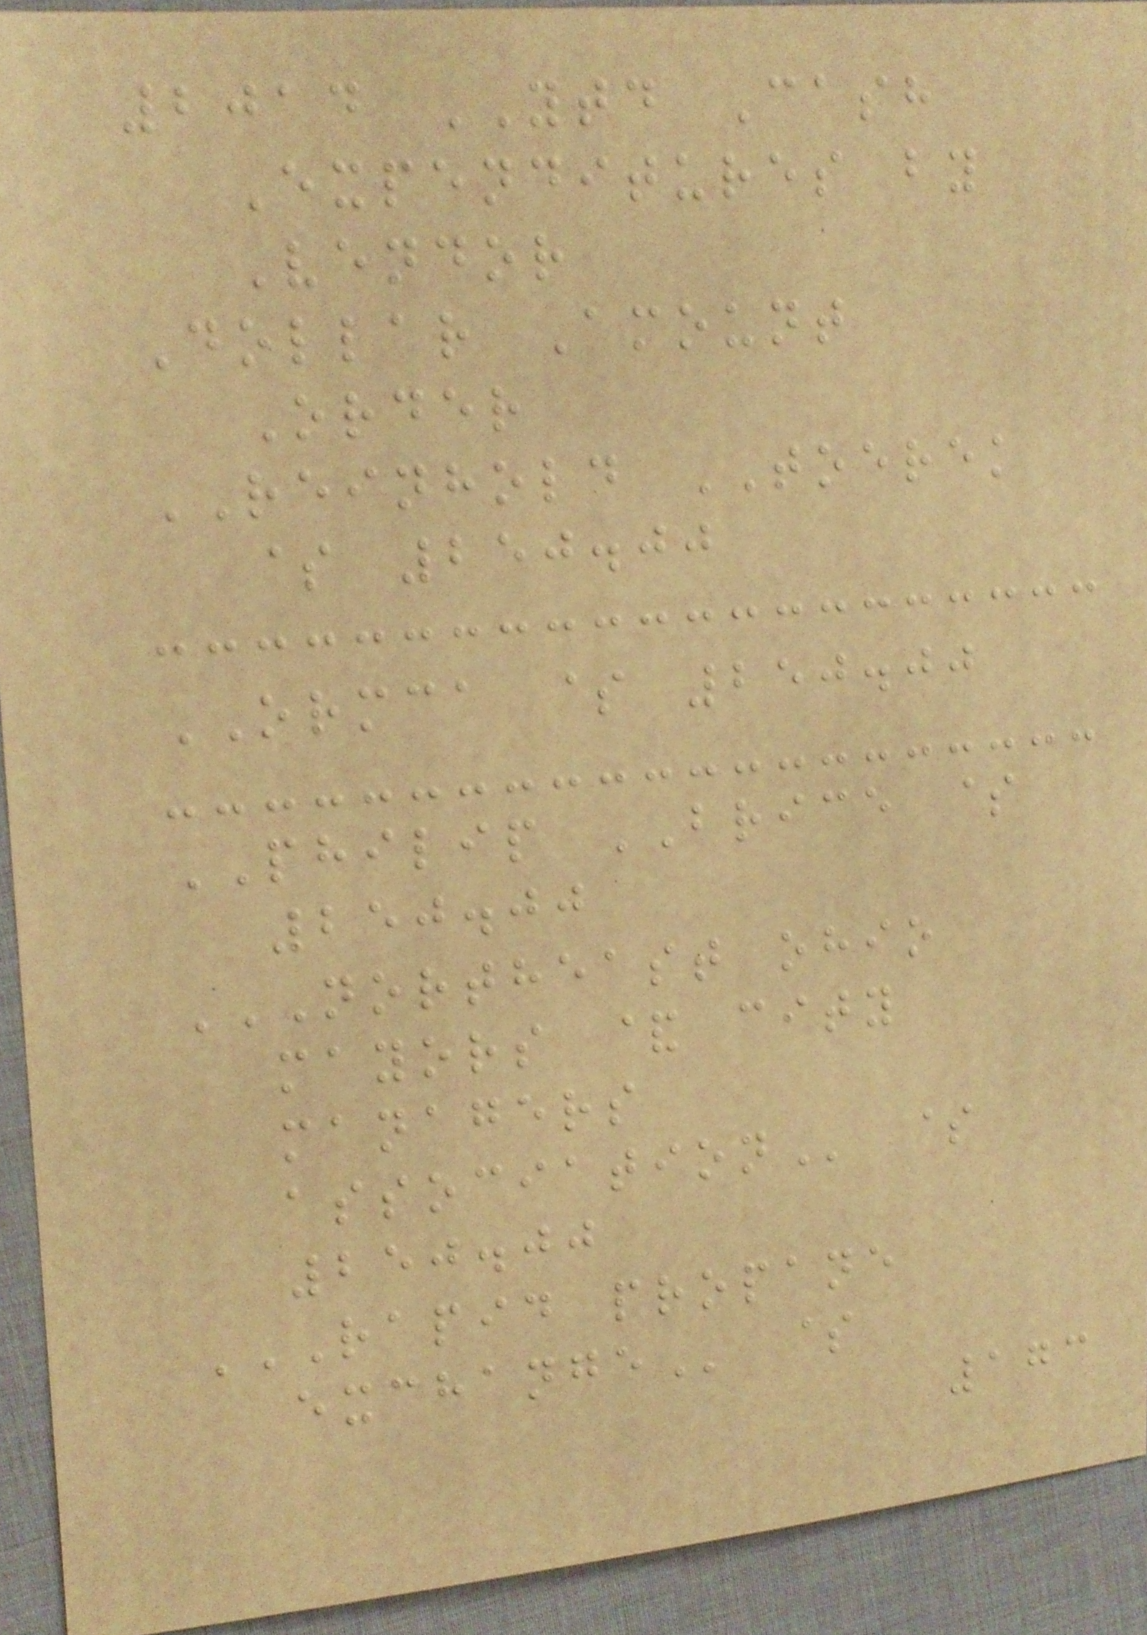2014 YTD Cash
Expenditures by
Vendor
Dollar Amount
Order
REINHOLD TOEREK
$ 250.00
ORMCA $ 250.00
PHILIP BRICE $
250.00
NORTHEAST OHIO
MAYORS & CITY
MANAGERS
ASSOCIATION $
250.00
RAPID PROPANE
EXCHANGE $
173
